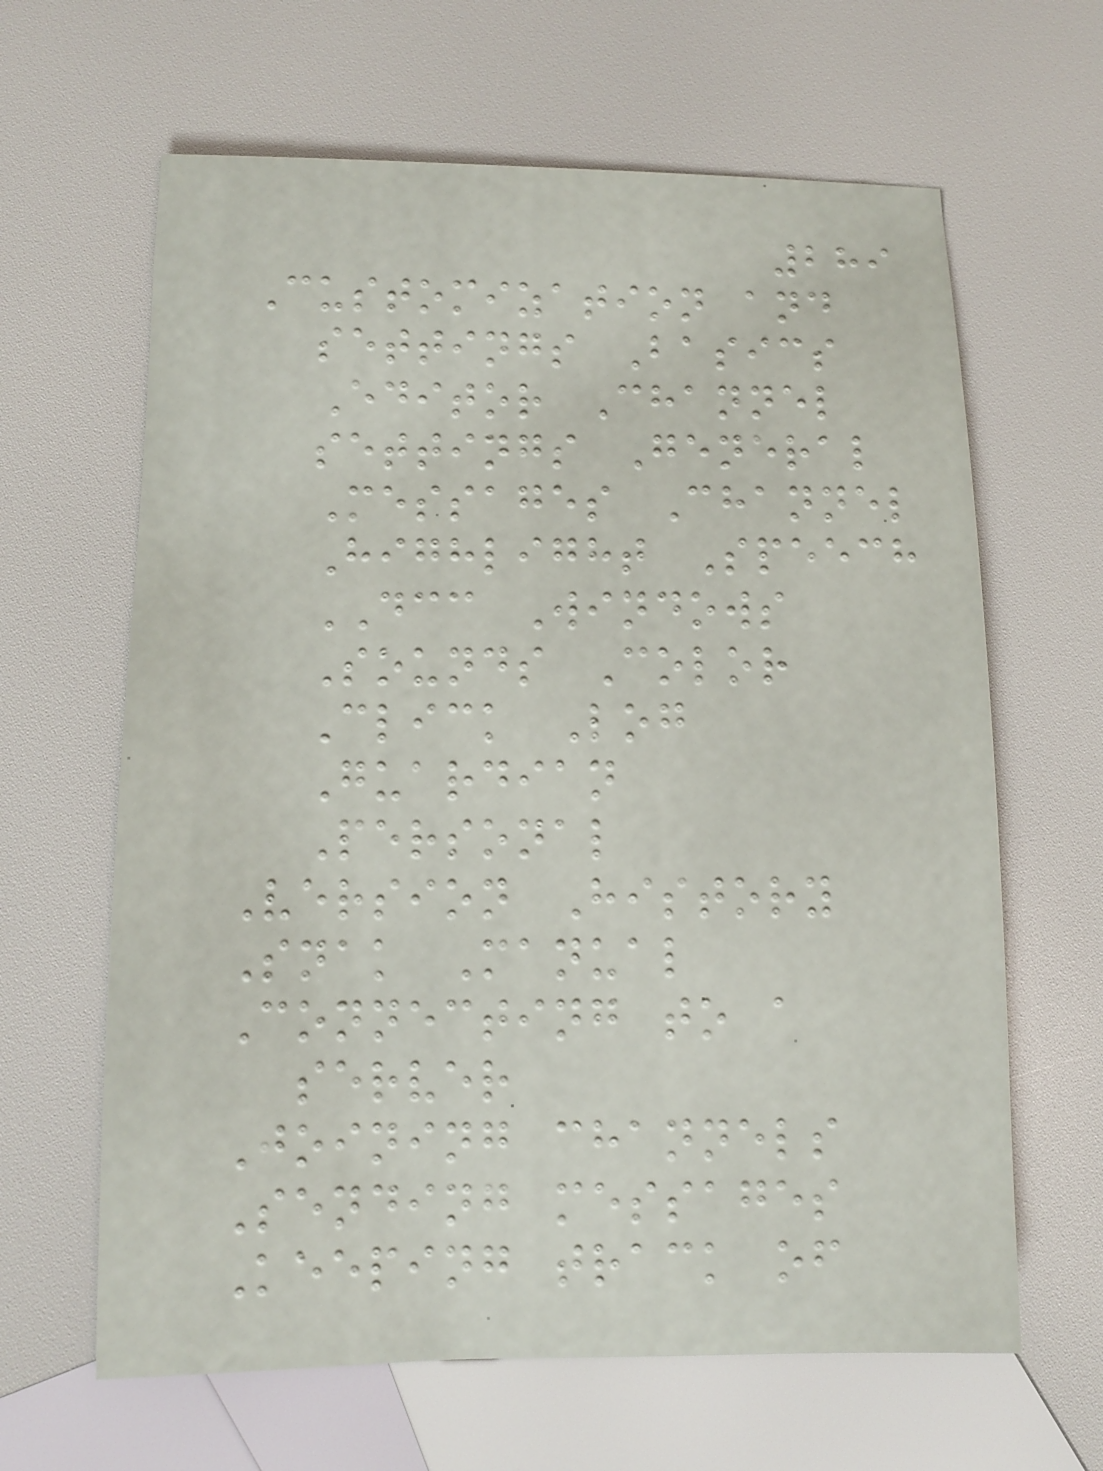289
Customization and
settings Basics
Editor Channel
settings General
Messages Channel
Highlight Speech
DCC Windows
Sounds Color
Click Log
Guardian
Personal
Version History
Snak Manual
Connecting to a
server
Joining channels
Sending messages
Keeping track of
